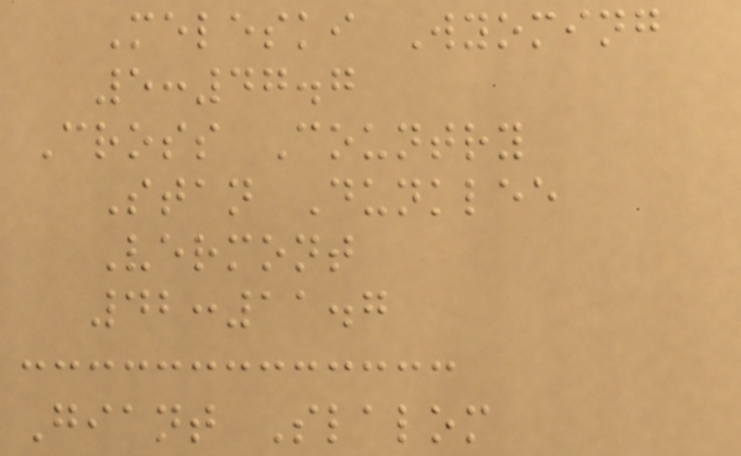Meleski Wyoming
5:47.7
Cross Country
Stan Dunklee
Vermont
42:11.7
Giant Slalom
